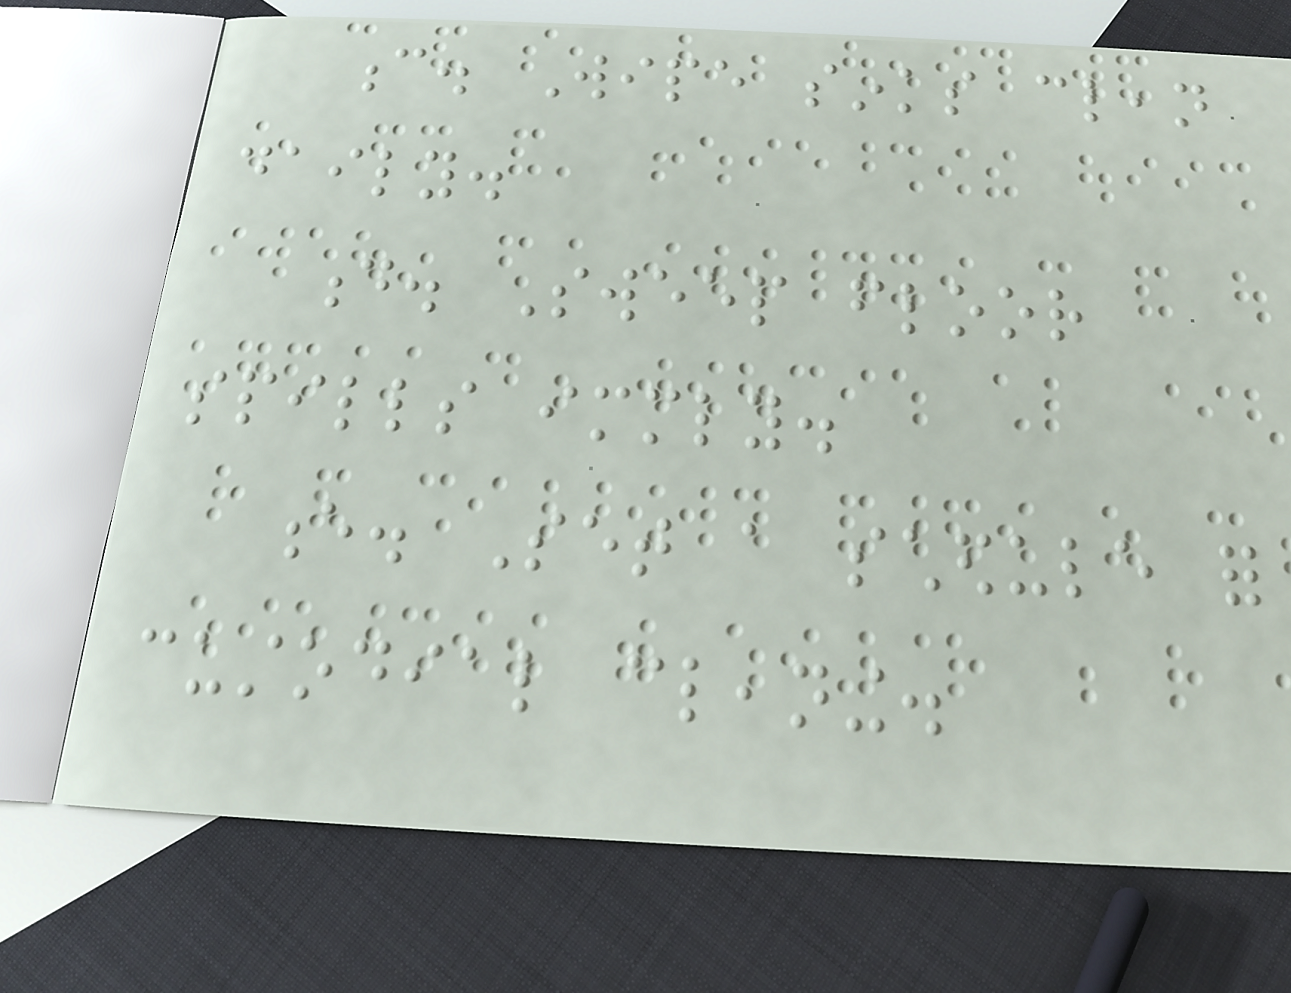c. Wipe sinks clean
daily.
d. Sweep floor
spills immediately.
e. Set a schedule for
custodial cleaning.
